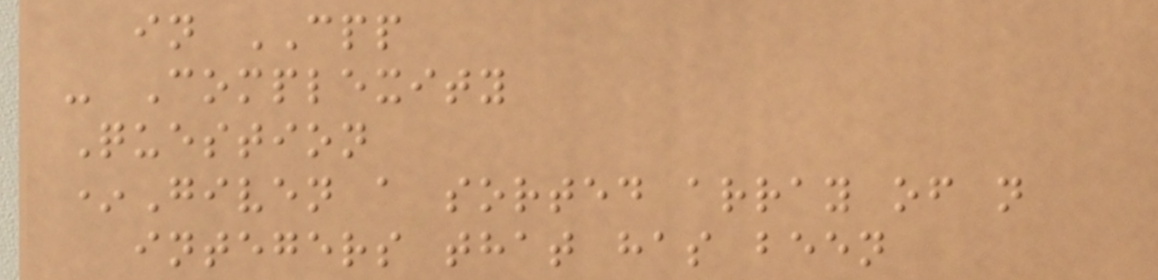in CPP
- Complexity
Question
*Given a sorted array of n
integers that has been
